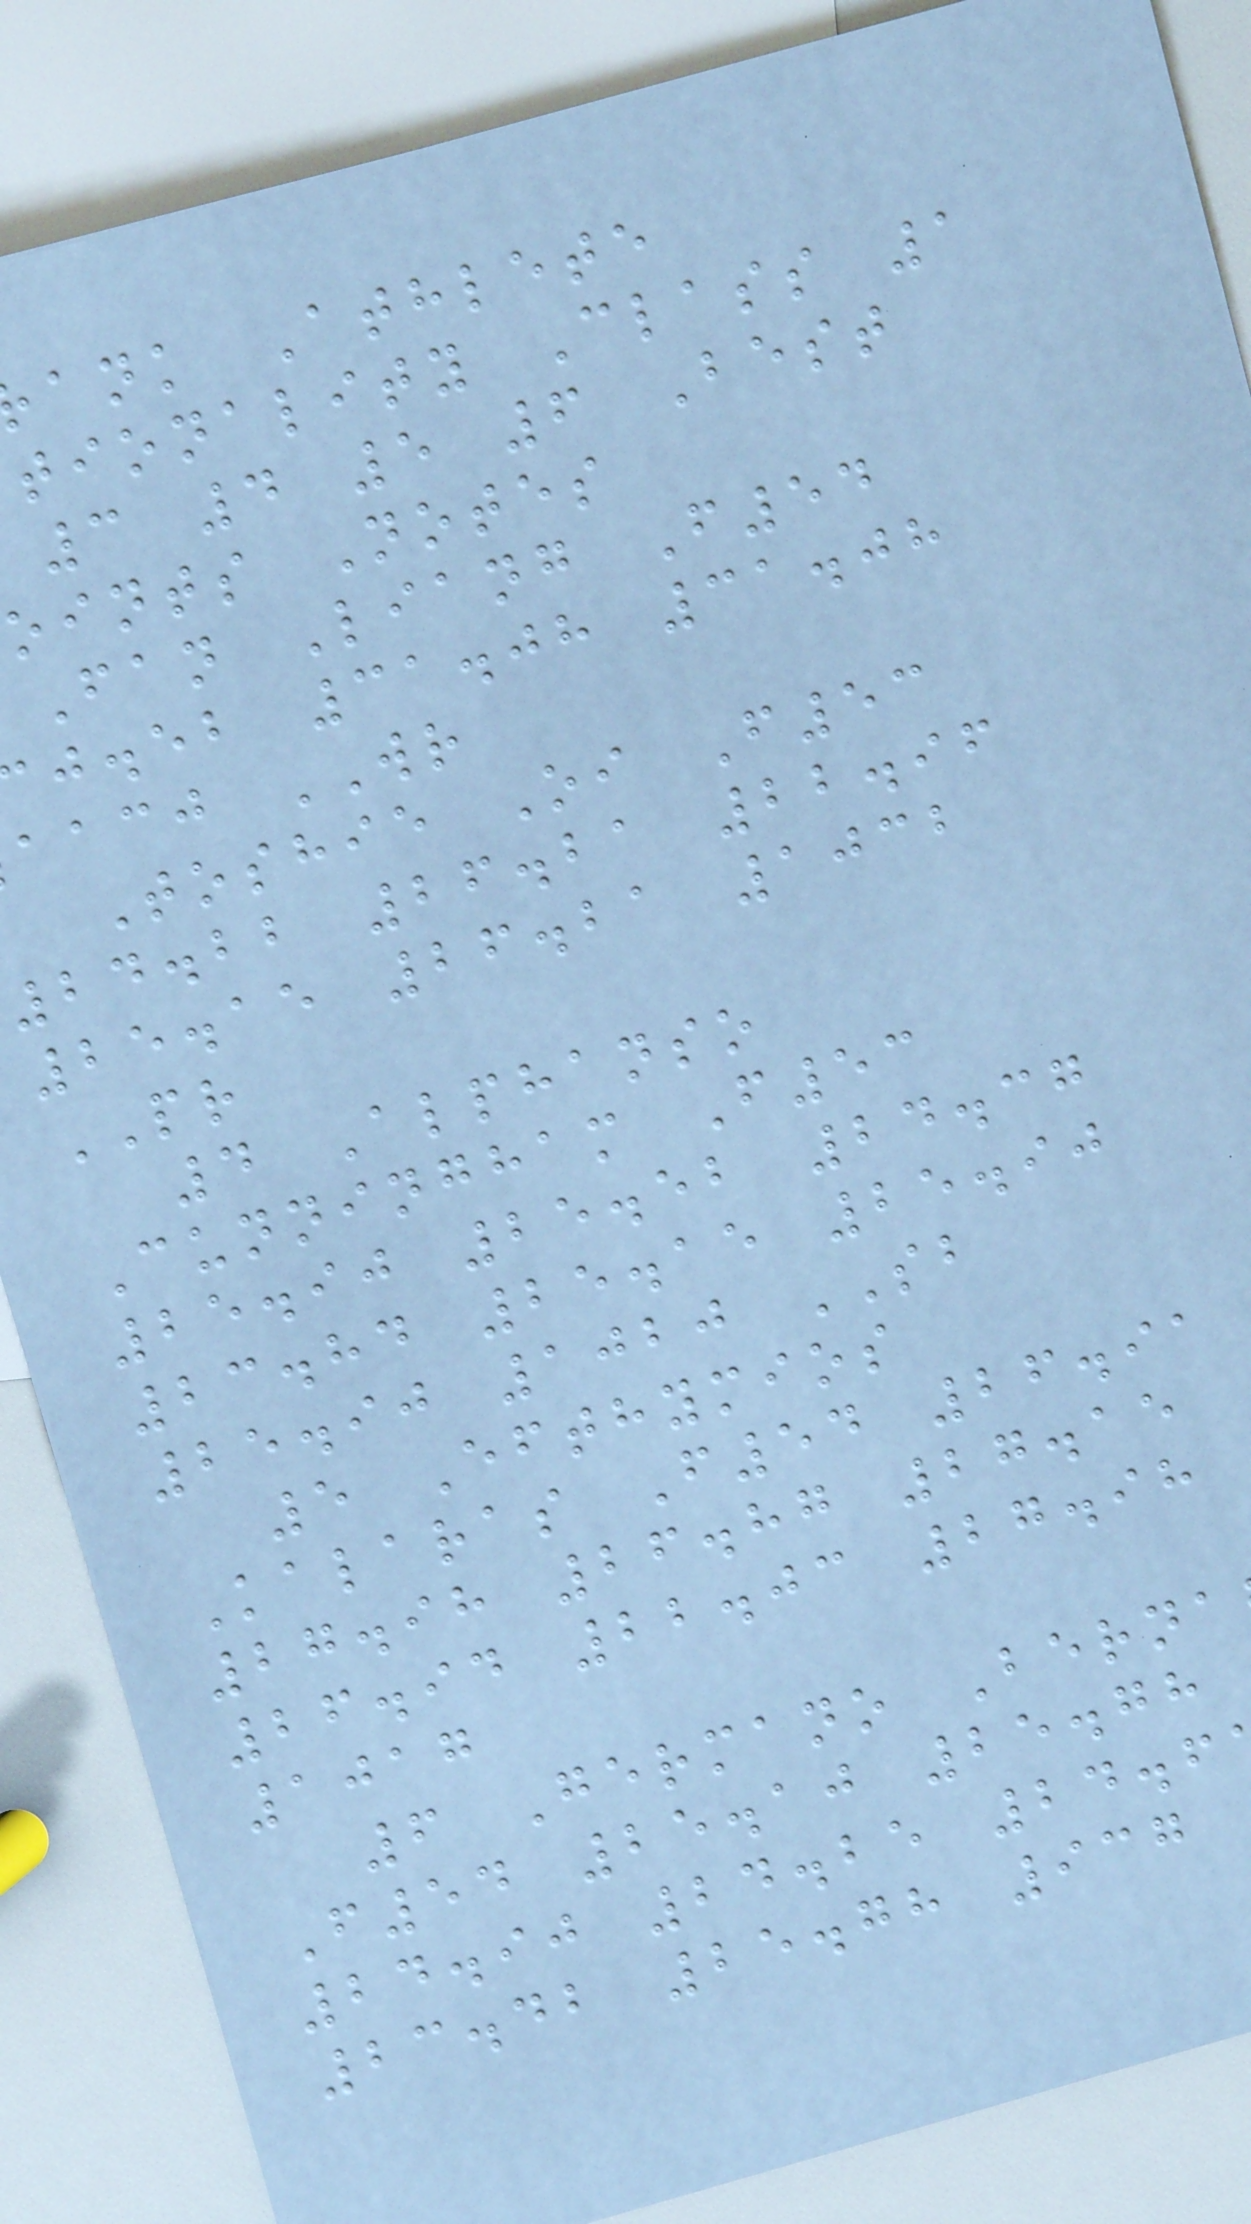ank Athlete
tionality Class 1
3 4 5 6 Best
oints Notes
Fan Liang F54
j.eb 31.08 31.08
aacj WR
Toshie Oi F53
24.22 26.21 22.96
25.15 26.21 1032
PR
4 Alphanso
Cunningham F53
25.90 25.52 24.37
23.84 25.15 25.90
25.90 1020 SB
5 Efthymios
Kalaras F54 26.91
27.98 26.87 27.15
26.94 22.03 27.98
1017
6 Germano Berna
F54 25.10 25.78
24.90 24.25 24.6
23.42 25.78 937
